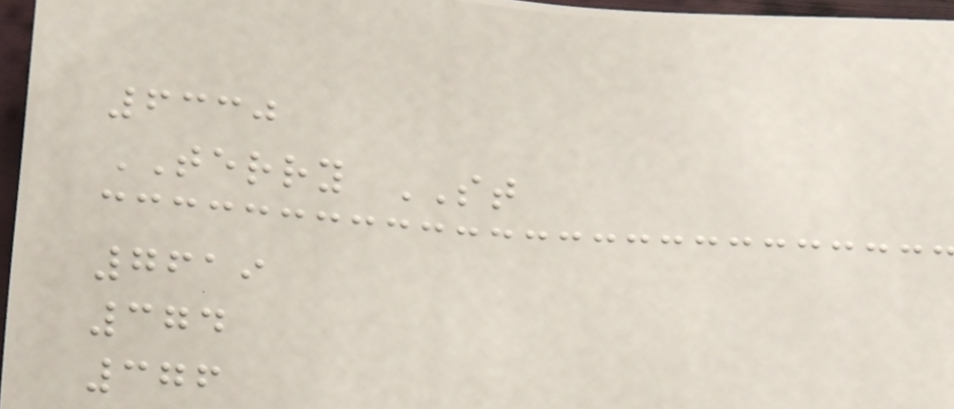6330
TERRY ST
7619
374
376
